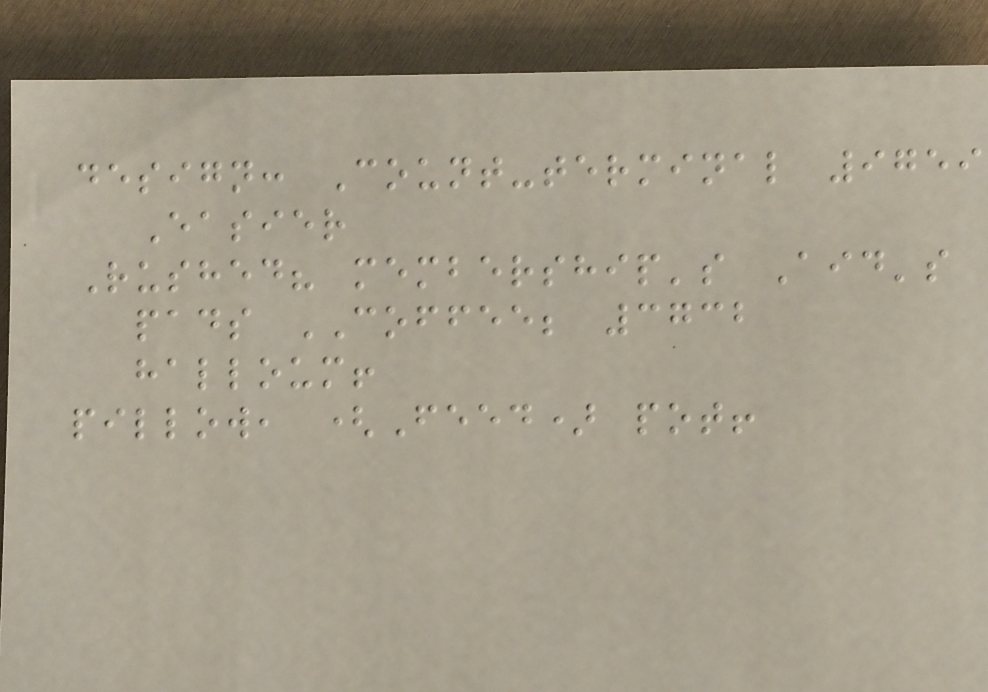design: Count-terminal 9759
Easier
Rushed? membership's Aid's
pads COFFEE; 3732
halloum!
pillow, (Feed) pot!
